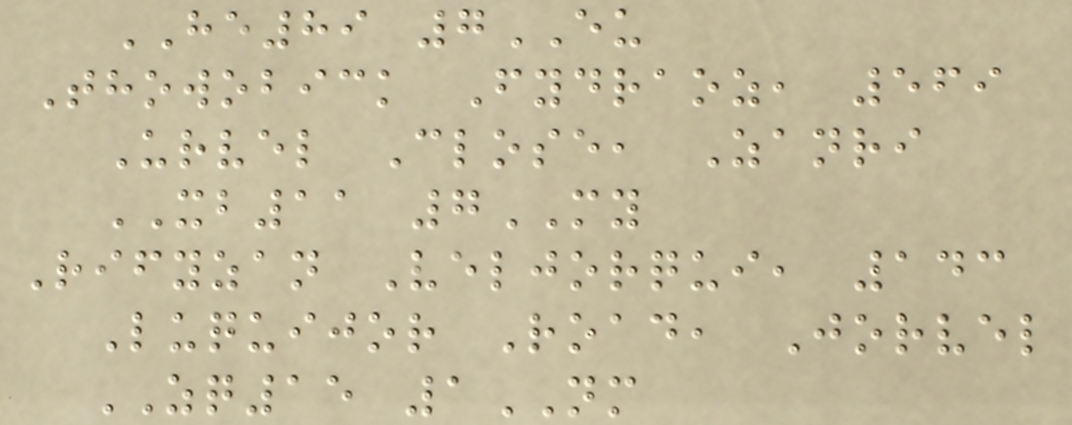HE89 7EU
Thowobick Fydraoz, 569
Urvel Close, Zanri
XB11 7MY
Rifyzan Veljorqui, 143
Luquijor Road, Jorvel
ZQ15 1NM
